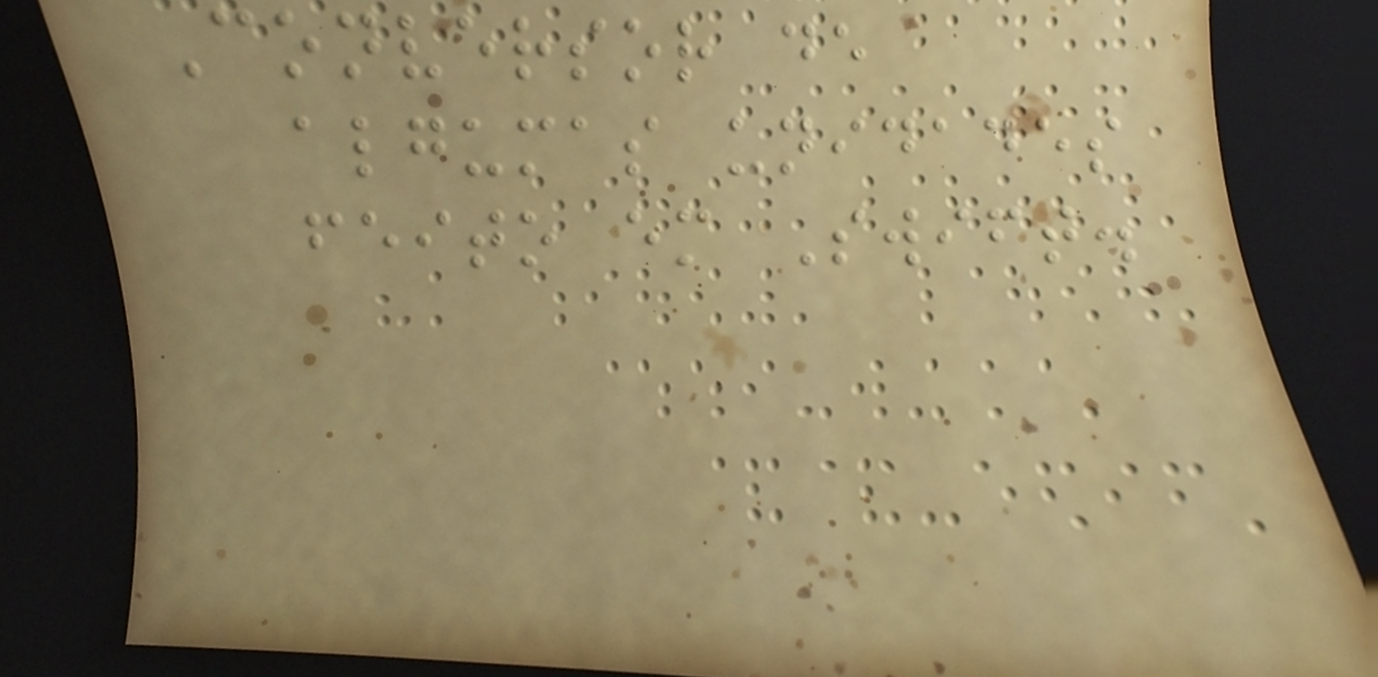Conversor de
algumas unidades
feito em Swift.
